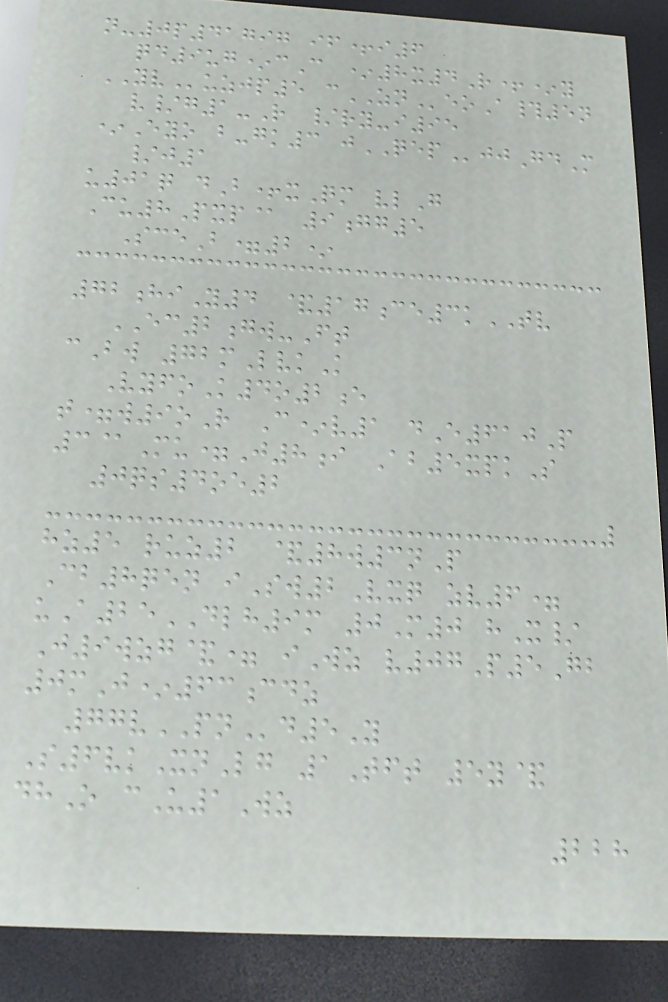n-0p41797 if+i6
qd9ug*cC *8x4R+*y
YVuzjp5 cZNeoA#5n
v/g1-R /ry-i95
*Eyo b-gk3 jQEPjjGdM
/j1
u01q dB+xQm vlG
Cu8Pxp@ 9gg5
SceB=2*
72hiY4 &17ce3kTV
EC2gw-Ft
cBw 72mLvkK
VyfoK4o2e
t=w9oR C*v1 dE610P
3@Mu=J8i Ab5xpkS
0qs4oe2
hz5 ruz2 &8w3nP
Cb8qen iSw2Vxq zv6=
uA25DLH9m 0M0 hX/
J9wzg&= iWz v07P5Gb
0mJ*63cdz
77vPNd5Y
S6vkXnLg 1Tft 5y&
dhO cU1Wz
228
